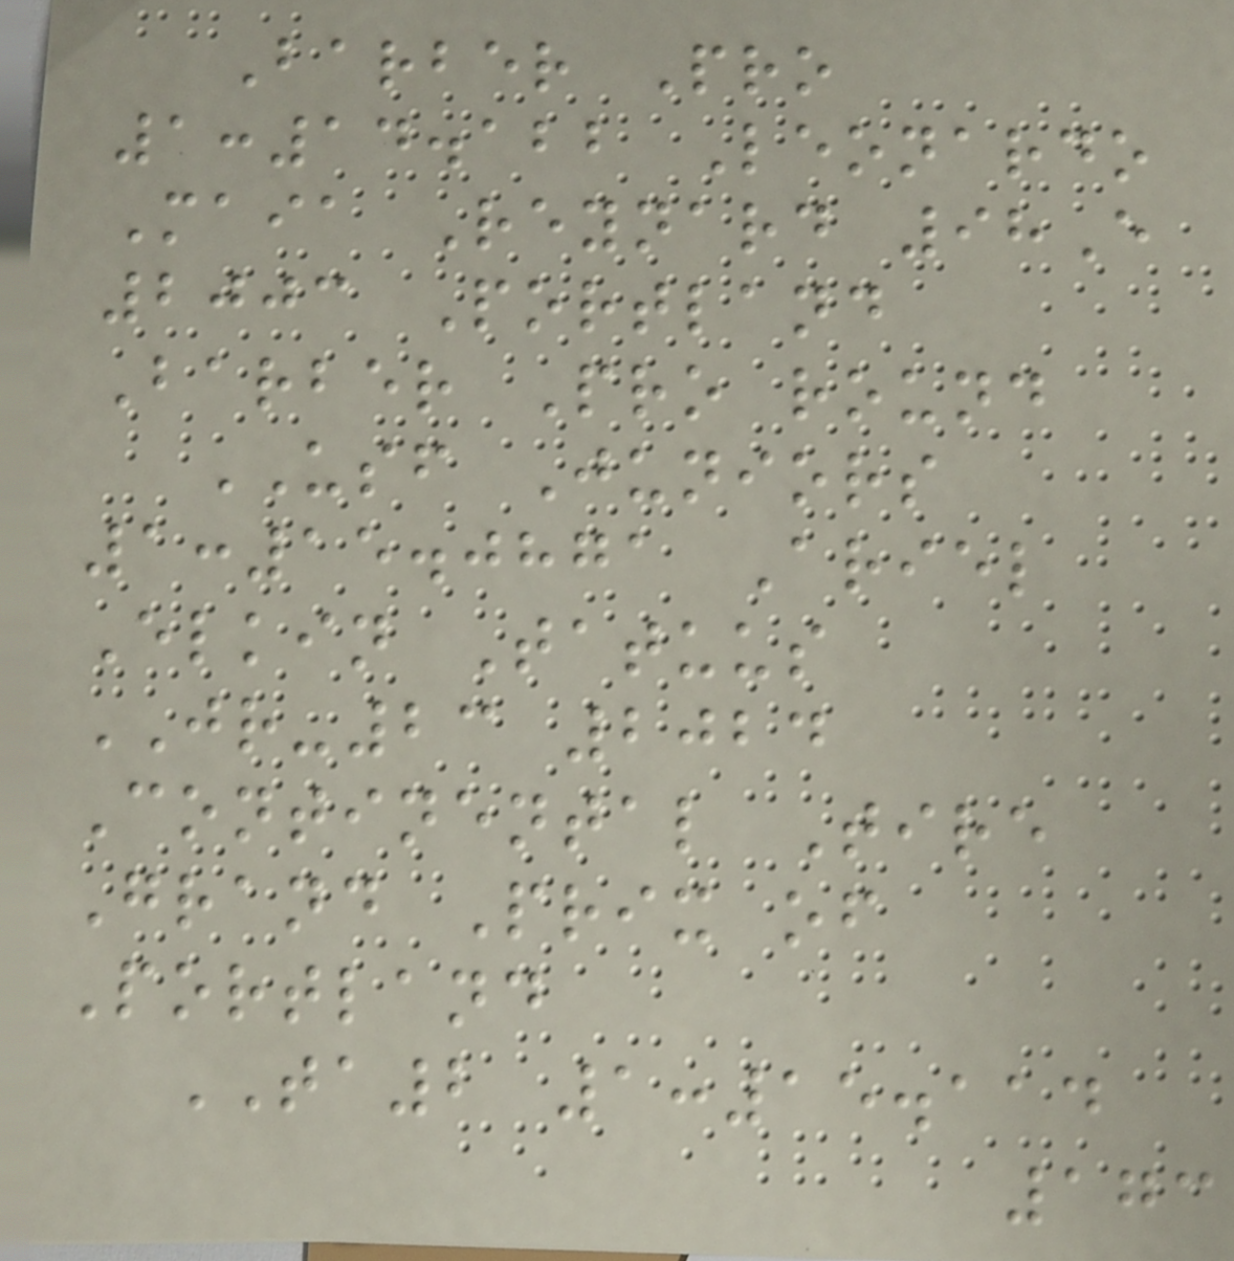Barber Pro
1:14.122 Leonardo
Maia Reynard 98E
2003 Portland
Barber Pro round
USF Juniors
1:15.0871 Ariel
Elkin Tatuus
JR-23 2024
Continental Tire
Grand Prix of
Portland
TA2 1:15.114
173
